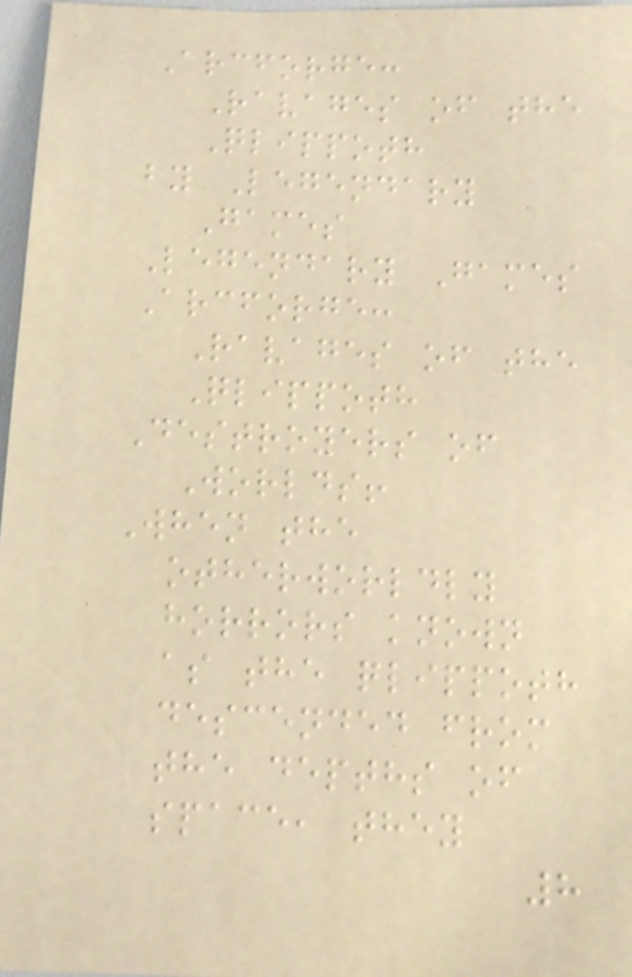Arcforge:
Ravages of the
Qlippoth
by Legendary
Games
Legendary Games
Arcforge:
Ravages of the
Qlippoth
Destroyers of
Worlds!
When the
otherworldly
horrors known
as the qlippoth
descended from
the depths of
space, they
8
